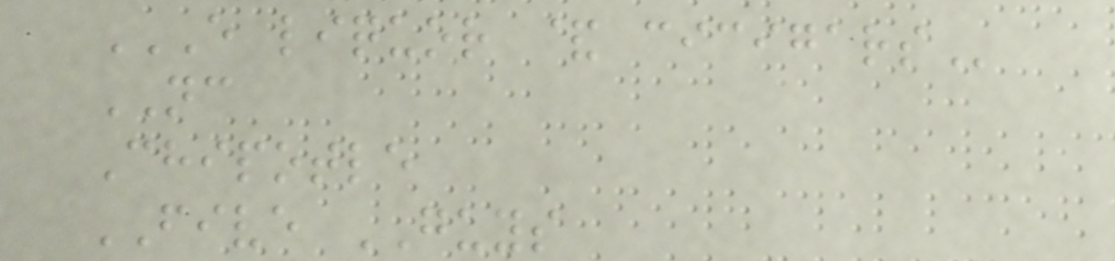E LIQUOR & CICIGARS
NC
Chipotle
FIVE GUYS
